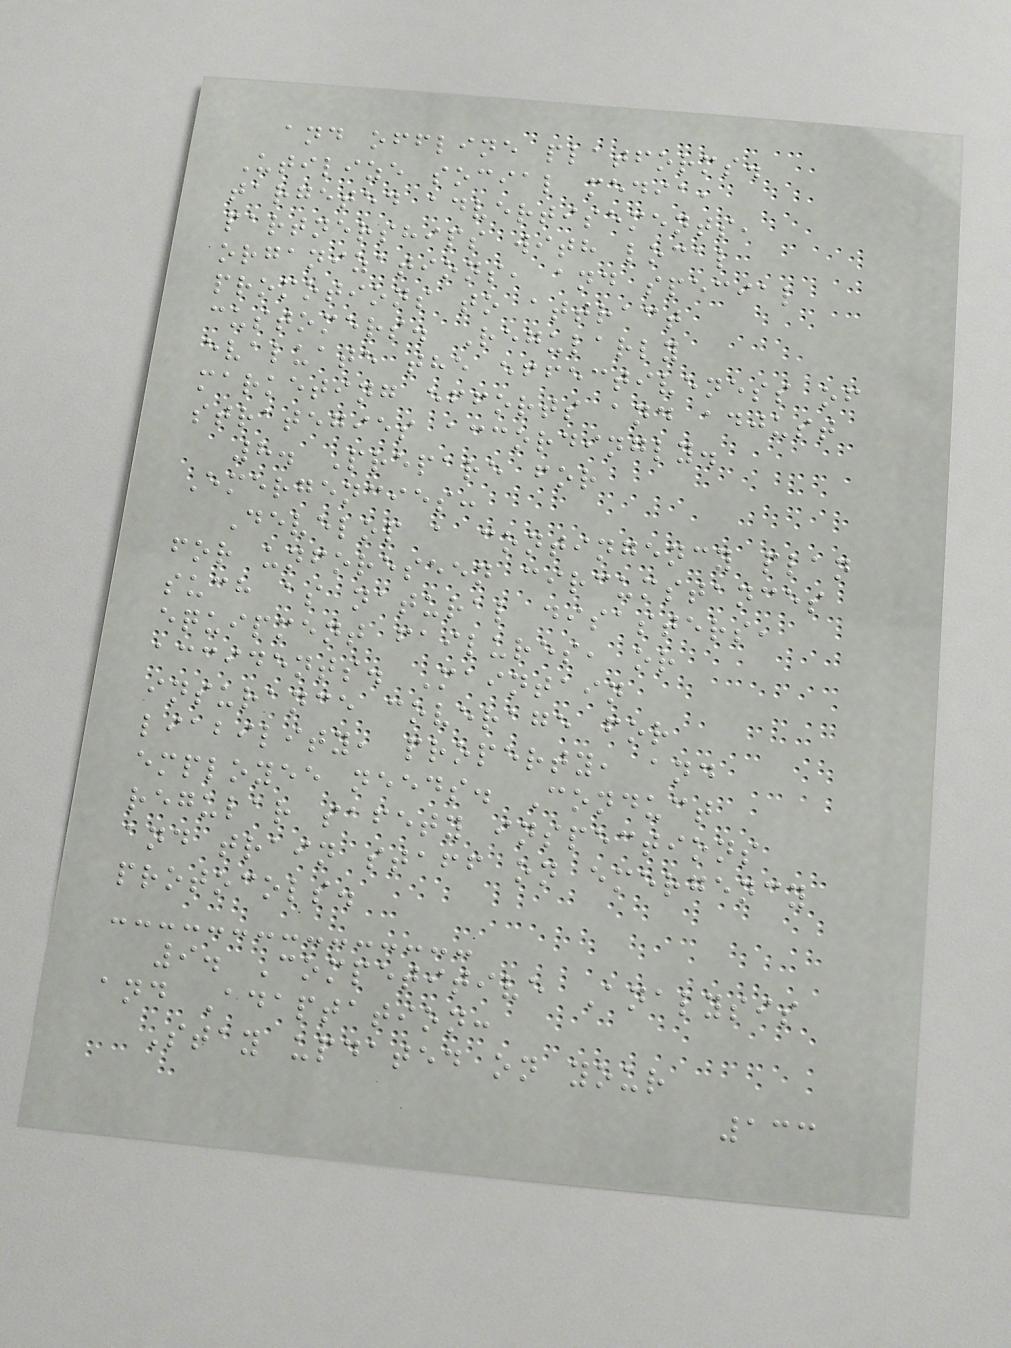and offline platforms.
Utilize social media,
targeted advertisements,
partnerships with local
organizations, and special
promotions to attract
customers. Regularly
evaluate the effectiveness of
marketing efforts and adjust
strategies accordingly.
8. Prepare for
Emergencies:
Develop a contingency plan
for unforeseen circumstances
such as natural disasters,
equipment failures, or
accidents. Maintain
insurance coverage for
liability, property, and
employee needs. Conduct
regular safety inspections
and train staff on emergency
protocols.
9. Competitive Analysis
and Adaptation:
Stay updated on your
133
